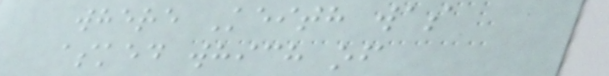where Keith was
asked which of
